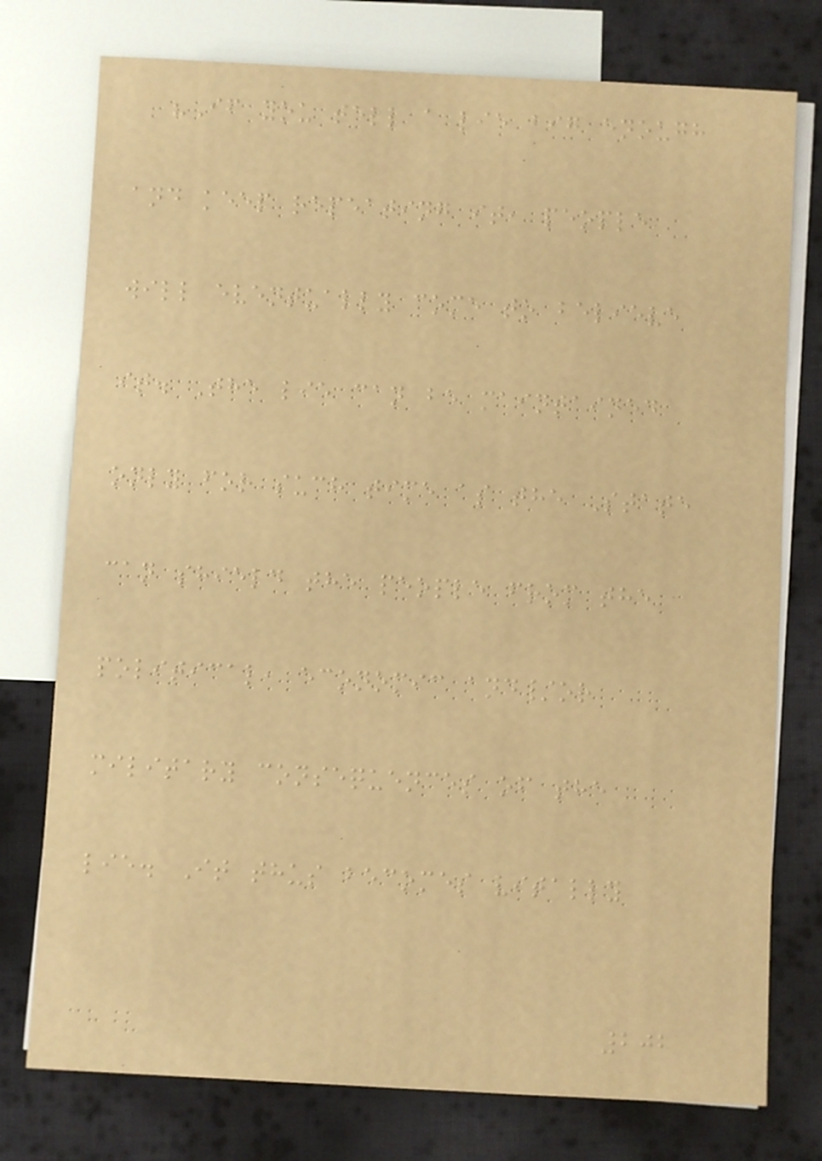"If you tell a lie big enough
and keep repeating it, people
will eventually come to believe
it. The lie can be maintained
only for such time as the State
can shield the people from the
political, economic and/or
military consequences of the
lie. It thus becomes vitally
202
